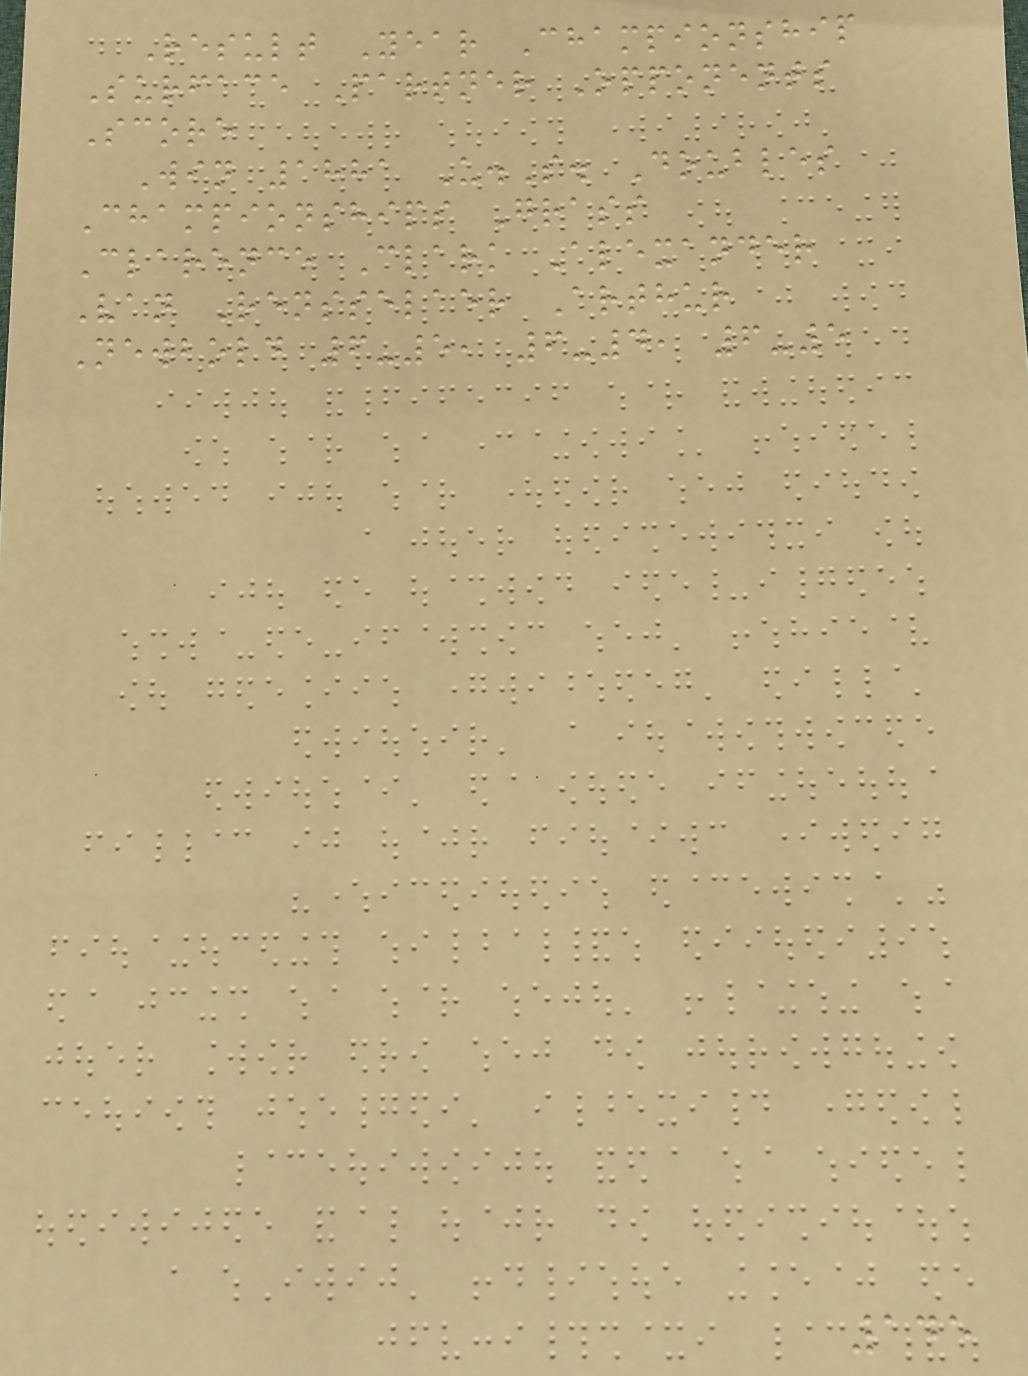Result Year Championship
Surface Partner Opponents
Score
Win 1881 U.S. Doubles
Championships Grass
Clarence Clark Alexander
Van Rensselaer Arthur
Newbold 6-5, 6-4, 6-5
145
